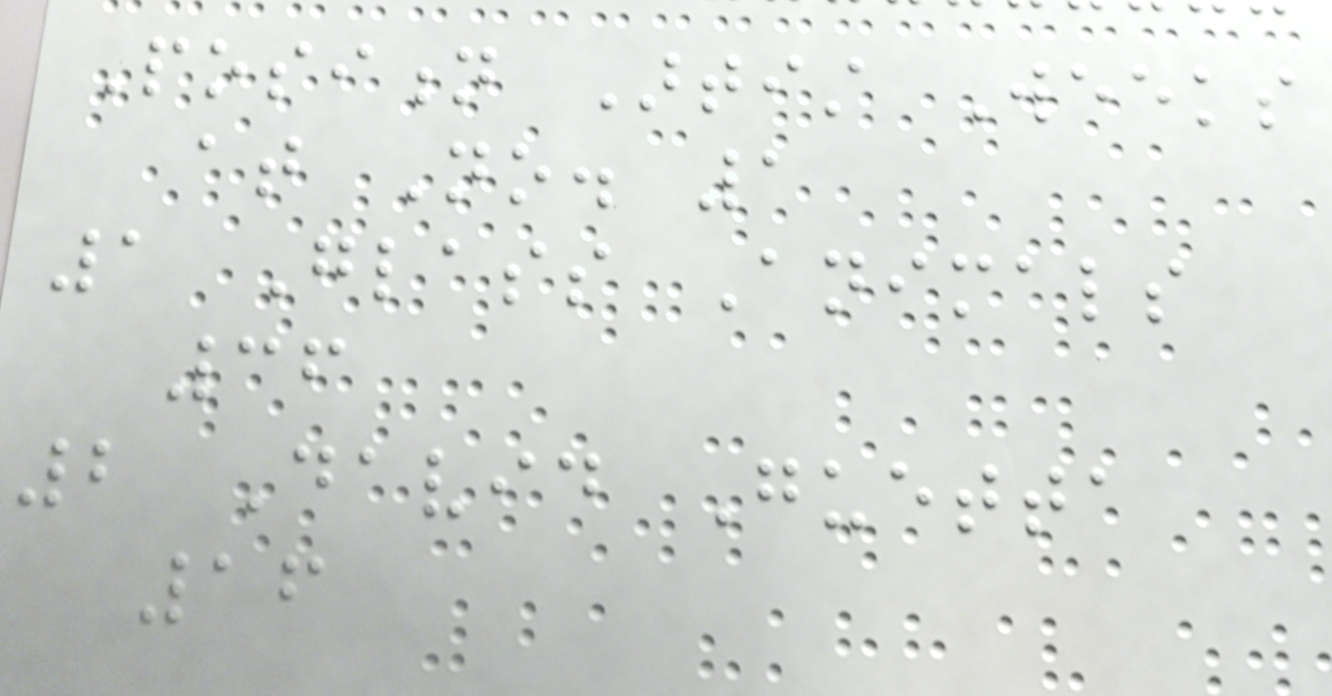Position Artist Weeks
at No. 1
1 Glass Animals
36
2 David Guetta
16
